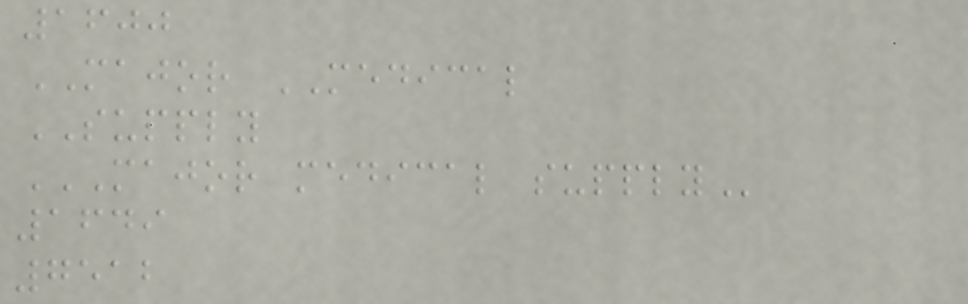1600
MAJOR MEDICAL
SUPPLY
MAJOR MEDICAL SUPPLY
1649
7512
